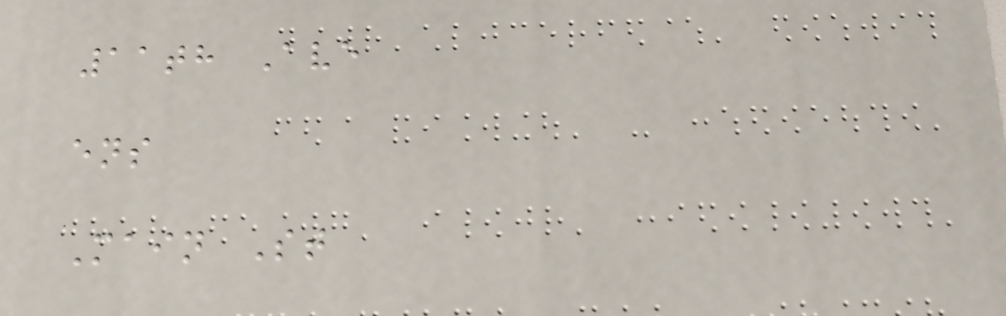11th Ave
ens
Main St
